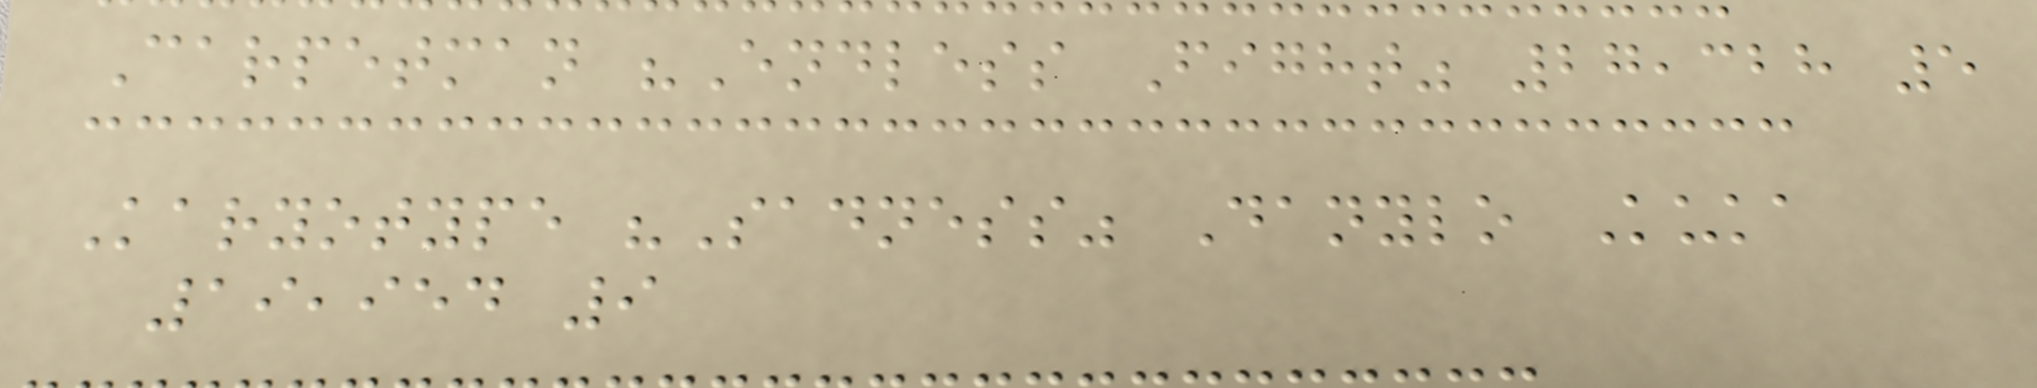Carpetman "Endless Fight" 27,328 5
Karyotype "Sadness" Danylo Kuka
19,954 9
